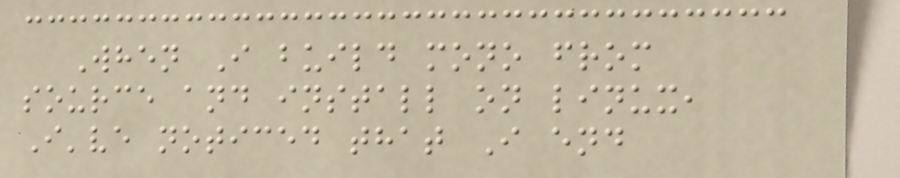When I build mono from
source and install on linux,
I've noticed that I end
